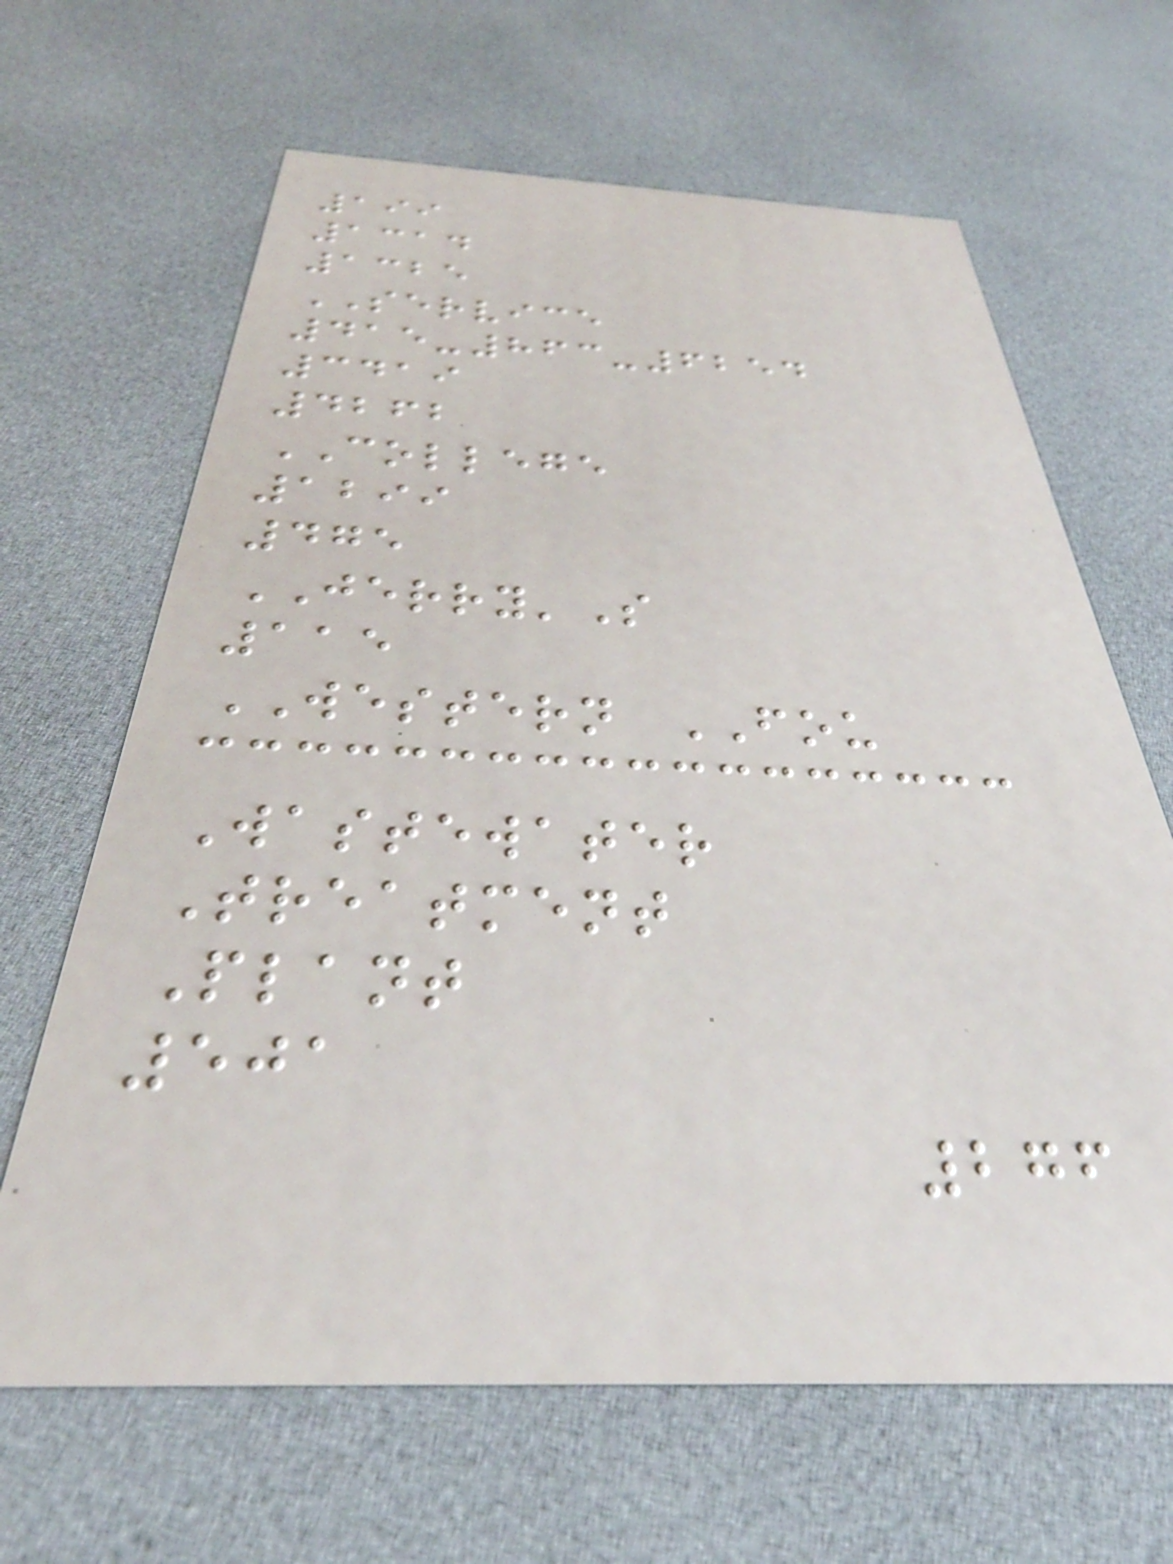199
1314
1325
SERVICE
415-863-6254
3419
4262
COLLEGE
1299
475
JERRY'S
115
WESTERN FOU
Wastewater
Treatment
Plant
501
276
